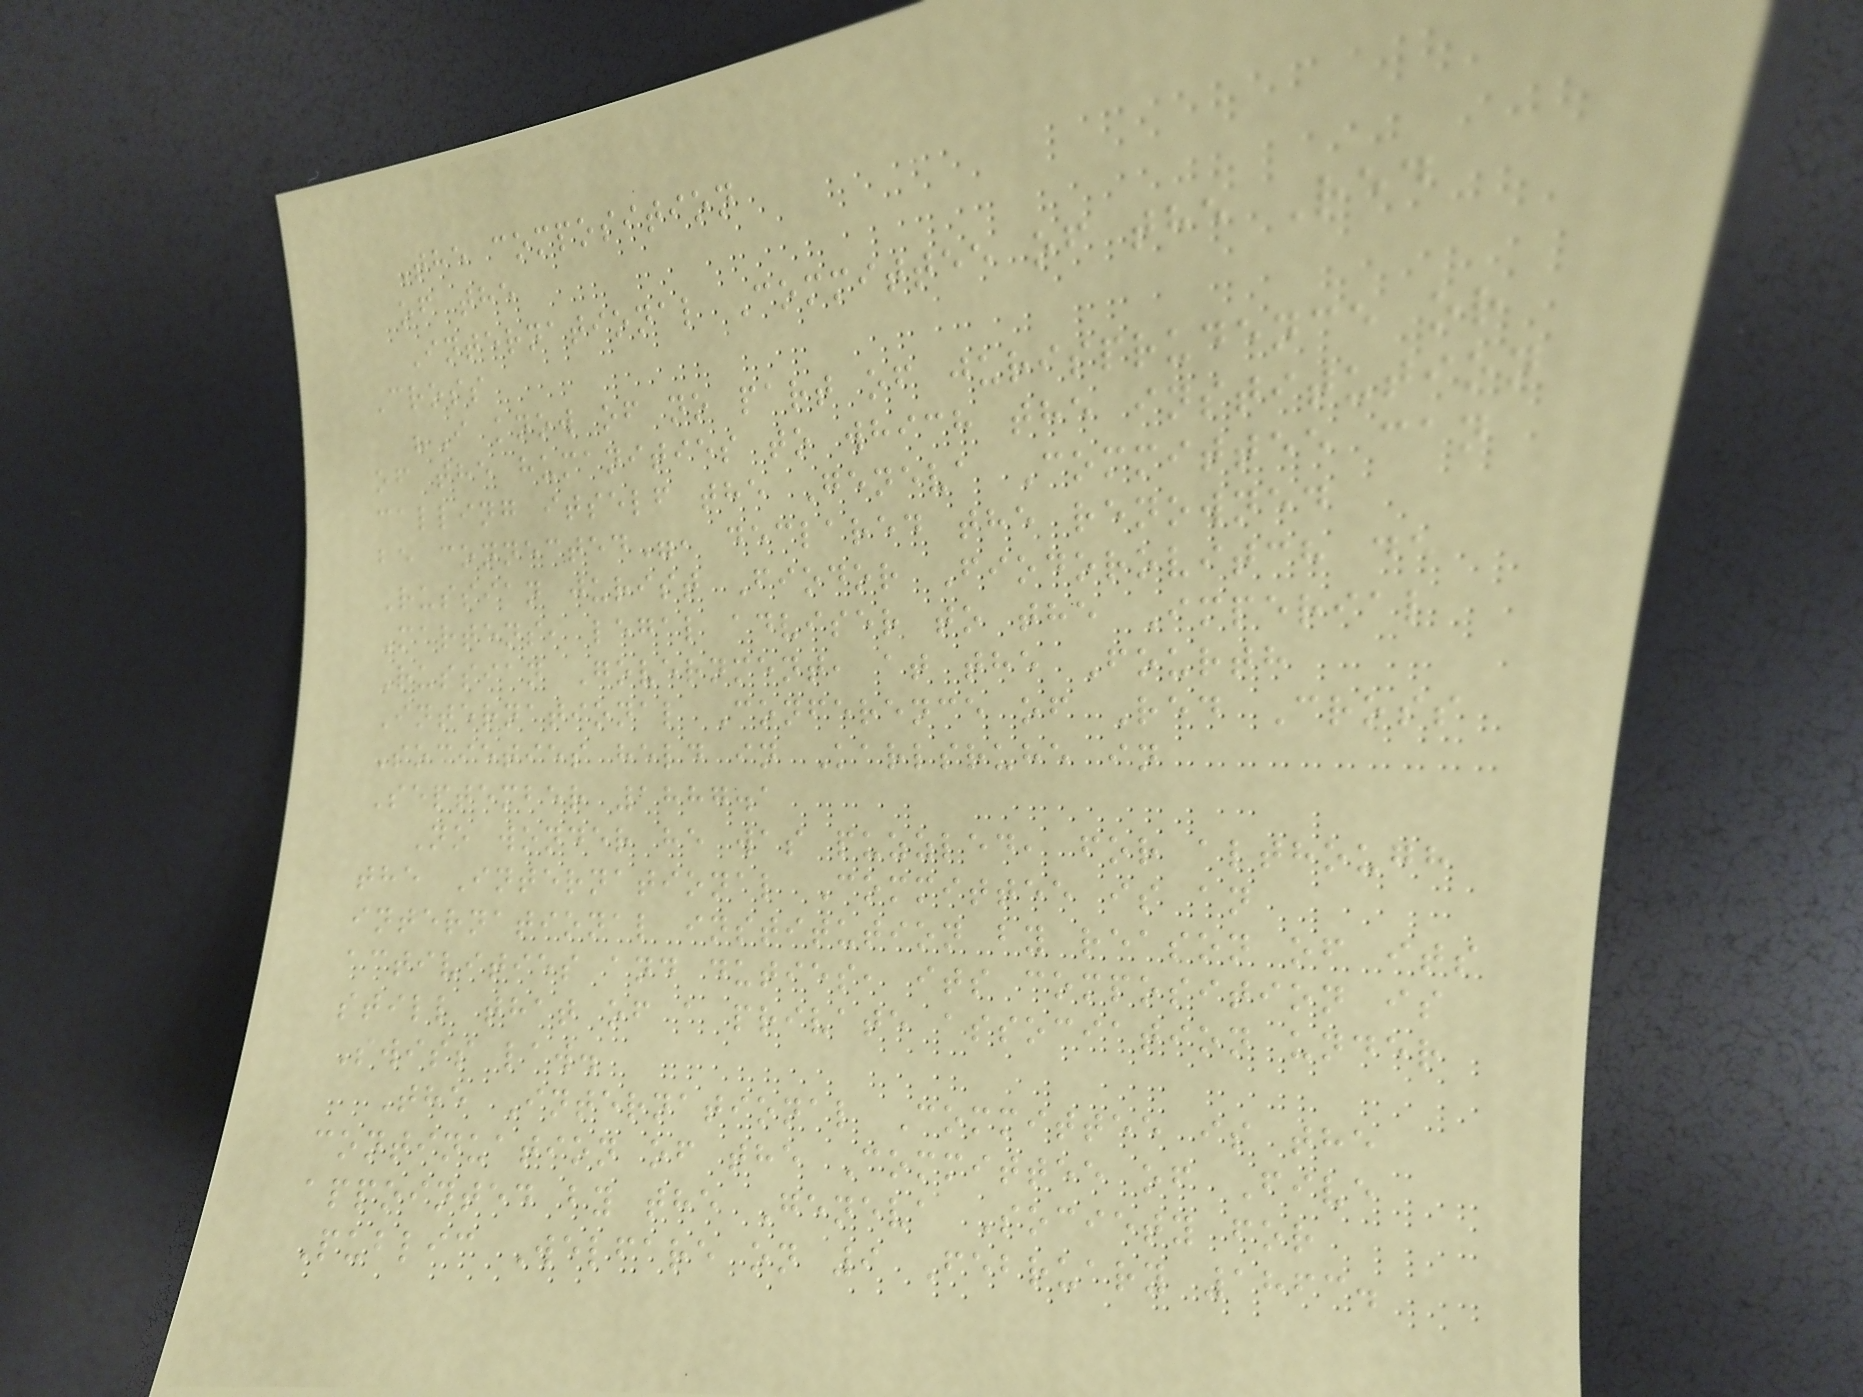The composition
of the
International Committee of the Red
Cross
"I know of no part of jurisprudence or
of the humanities to which the institution
calling itself the Geneva Committee can
be connected", declared the renowned
Russian jurist Fiodor Fiodorovitch de
Martens, legal adviser to the Imperial
Russian Government, at the Fourth
International Conference of Red Cross
Societies held in Karlsruhe in
September 1887.1
No wonder he was puzzled, for although
the International Committee is an
international institution by reason of its
activities and duties, its composition is
still that of a private association under
Swiss law.
The International Committee is the
continuation of the Committee of Five
appointed by the Geneva Society for
Public Welfare on 9 February 1863.
